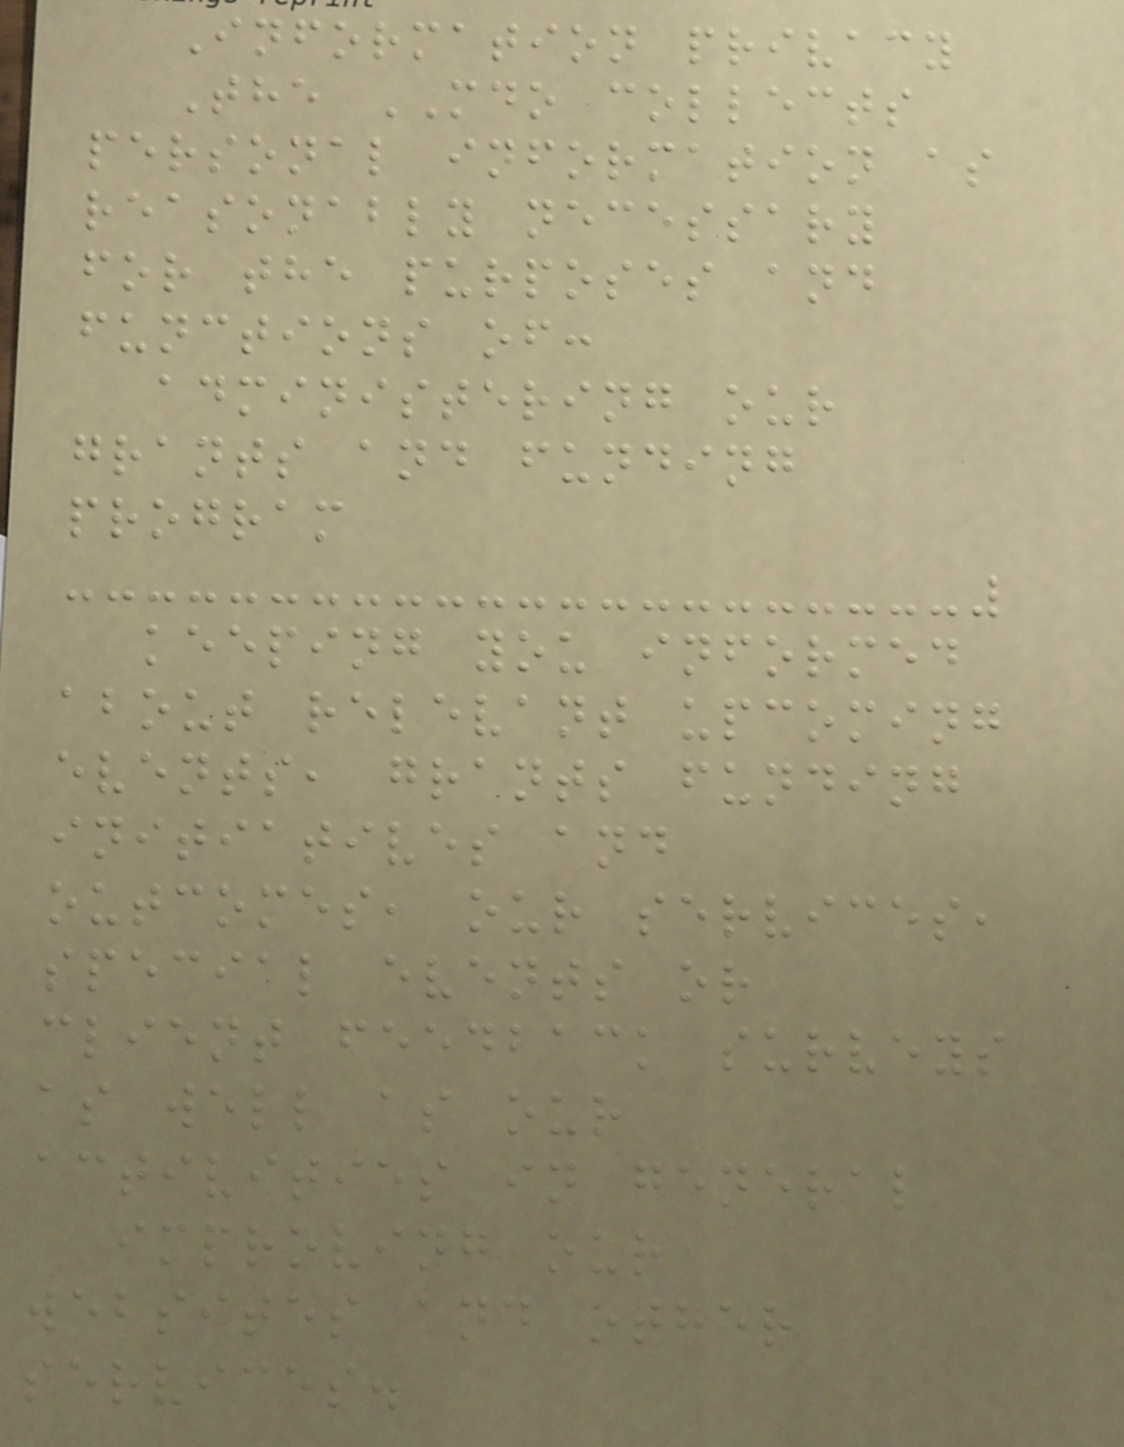Information privacy
The MDO collects
personal information as
reasonably necessary
for the purposes and
functions of:
administering our
grants and funding
program
keeping you informed
about relevant upcoming
events, grants funding
initiatives and
outcomes, our services,
special events or
client feedback surveys
as well as our
activities in general
improving our
websites and other
services.
